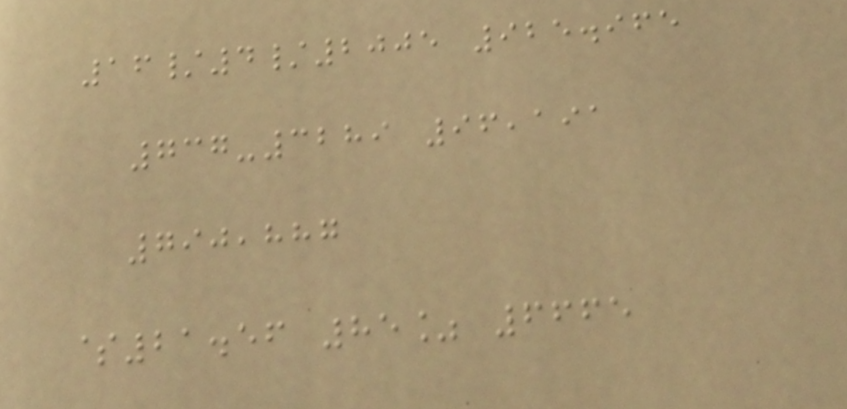16/4/2005 925.965
737-3289 96,191
790,887
$21.56 85% 6665
